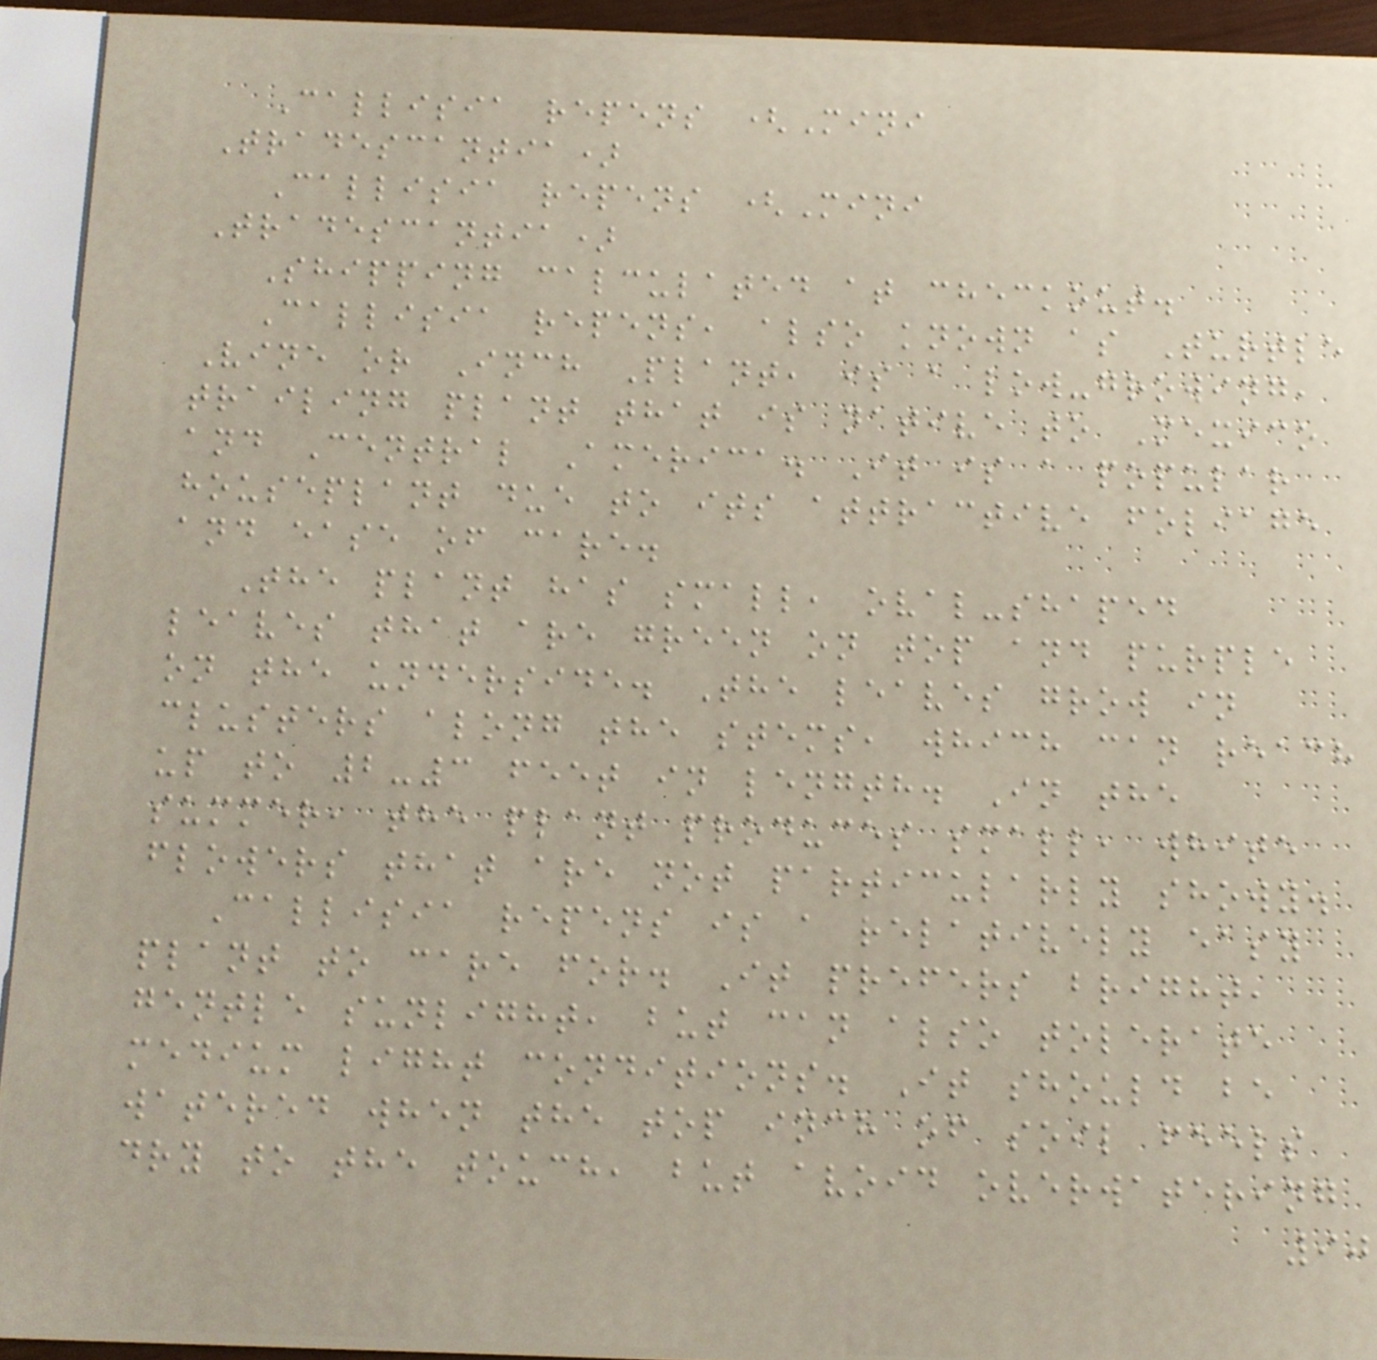Callisia repens (Mini
Tradescantia)
Callisia repens (Mini
Tradescantia)
Shipping calculated at checkout.
Callisia repens, also known as Turtle
Vine or Inch Plant, is a low-growing,
trailing plant that is native to Mexico
and Central America. It is a popular
houseplant due to its attractive foliage
and ease of care.
The plant has small, oval-shaped
leaves that are green on top and purple
on the underside. The leaves grow in
clusters along the stems, which can reach
up to 2-3 feet in length. In the
summer, the plant produces small, white
flowers that are not particularly showy.
Callisia repens is a relatively easy
plant to care for. It prefers bright,
gentle sunlight, but can also tolerate
medium light conditions. It should be
watered when the top inch of soil feels
dry to the touch, but avoid overwatering
90
